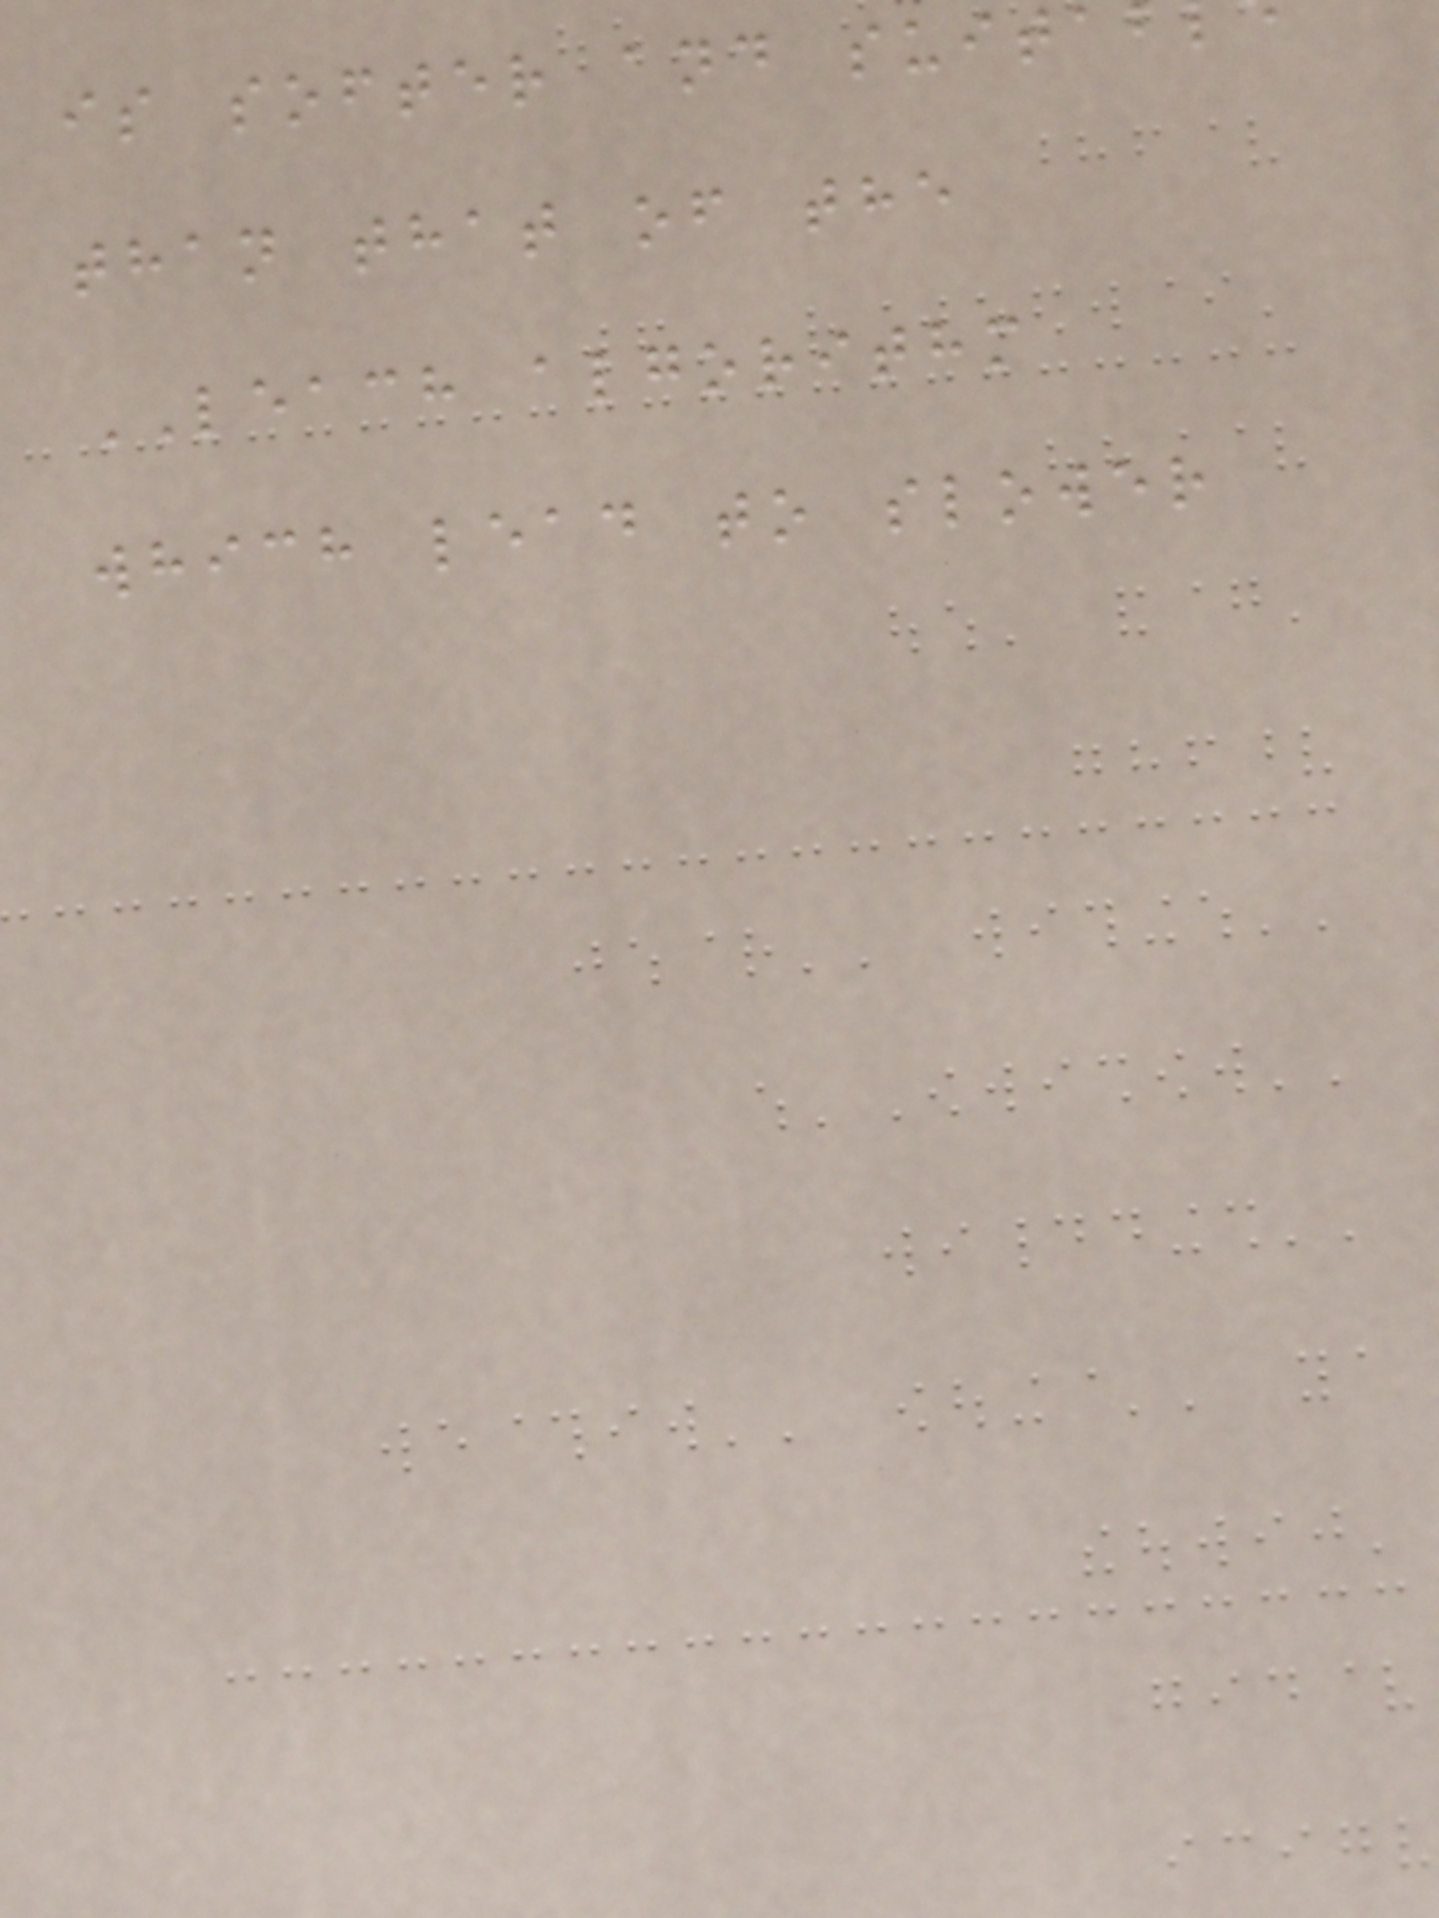is softer and suita
than that of the
LEACH algorithm
which lead to slower
